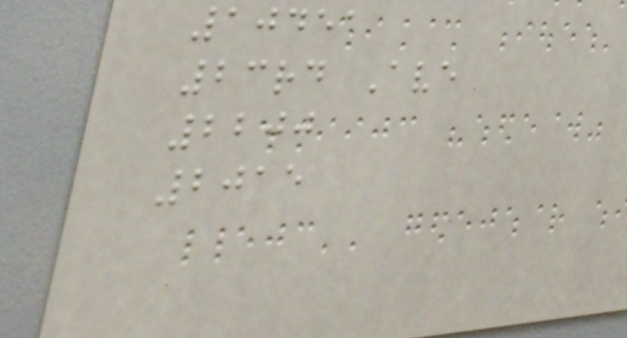10451
23rd Ave
2200
2015
